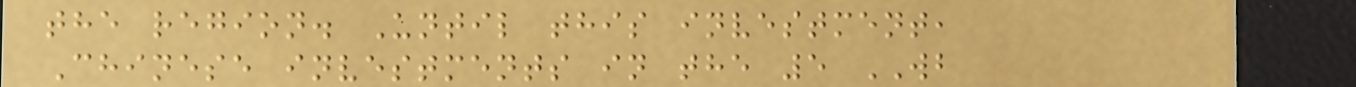the region. Until this investment,
Chinese investments in the 5 WB
